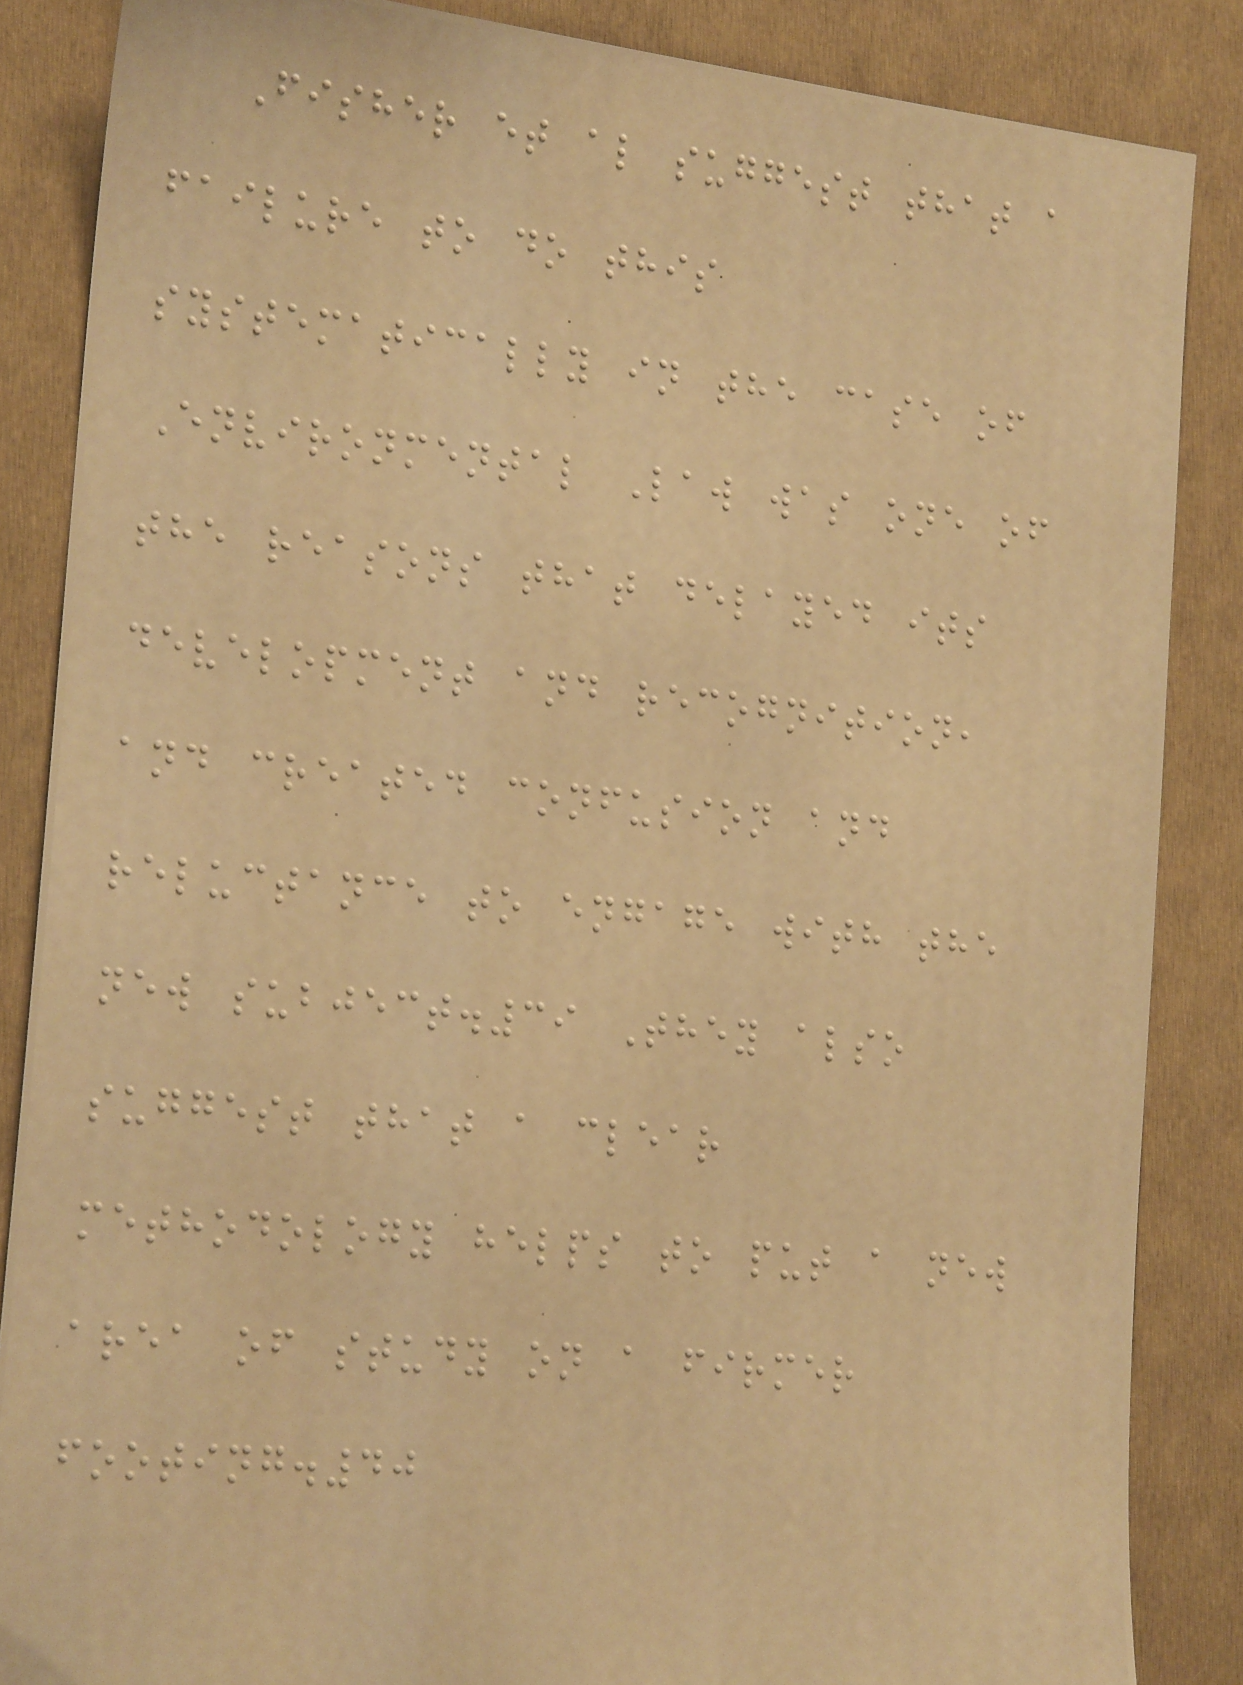Fisher et al suggest that a
failure to do this
systematically in the case of
Environmental Law was one of
the reasons that delayed its
development and recognition,
and created confusion and
reluctance to engage with the
new subject.39 They also
suggest that a clear
methodology helps to put a new
area of study on a firmer
footing.40
